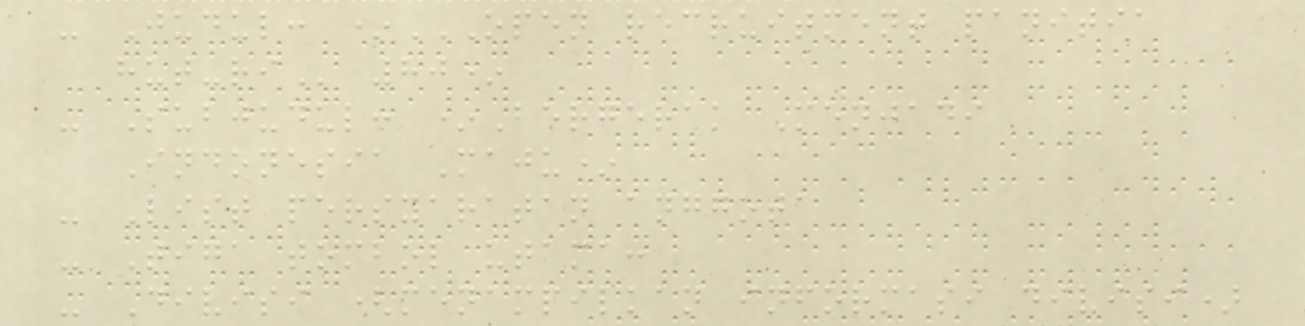- Judul: *OPEN RECRUITMENT PANITIA
HUT-RI 80*
- Subjudul: *Bergerak Menjadi
Indonesia Maju*
- List persyaratan anggota
- Tiga tombol utama:
- Divisi (menampilkan informasi divisi)
